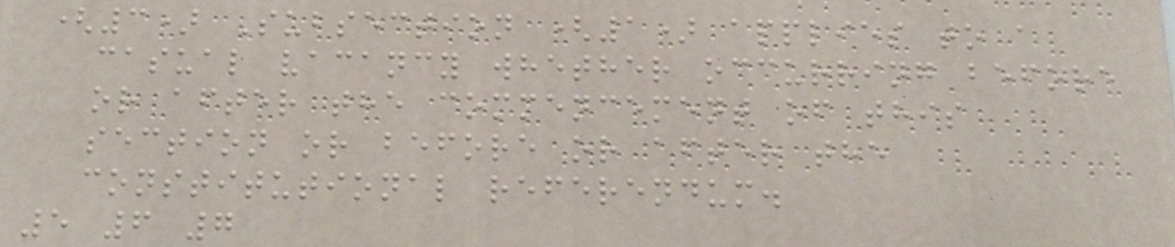(3) Subsection (1) applies to a
casual vacancy whether occurring before
or after the commencement of this
section or before or after the
constitutional referendum.
5 6 7
